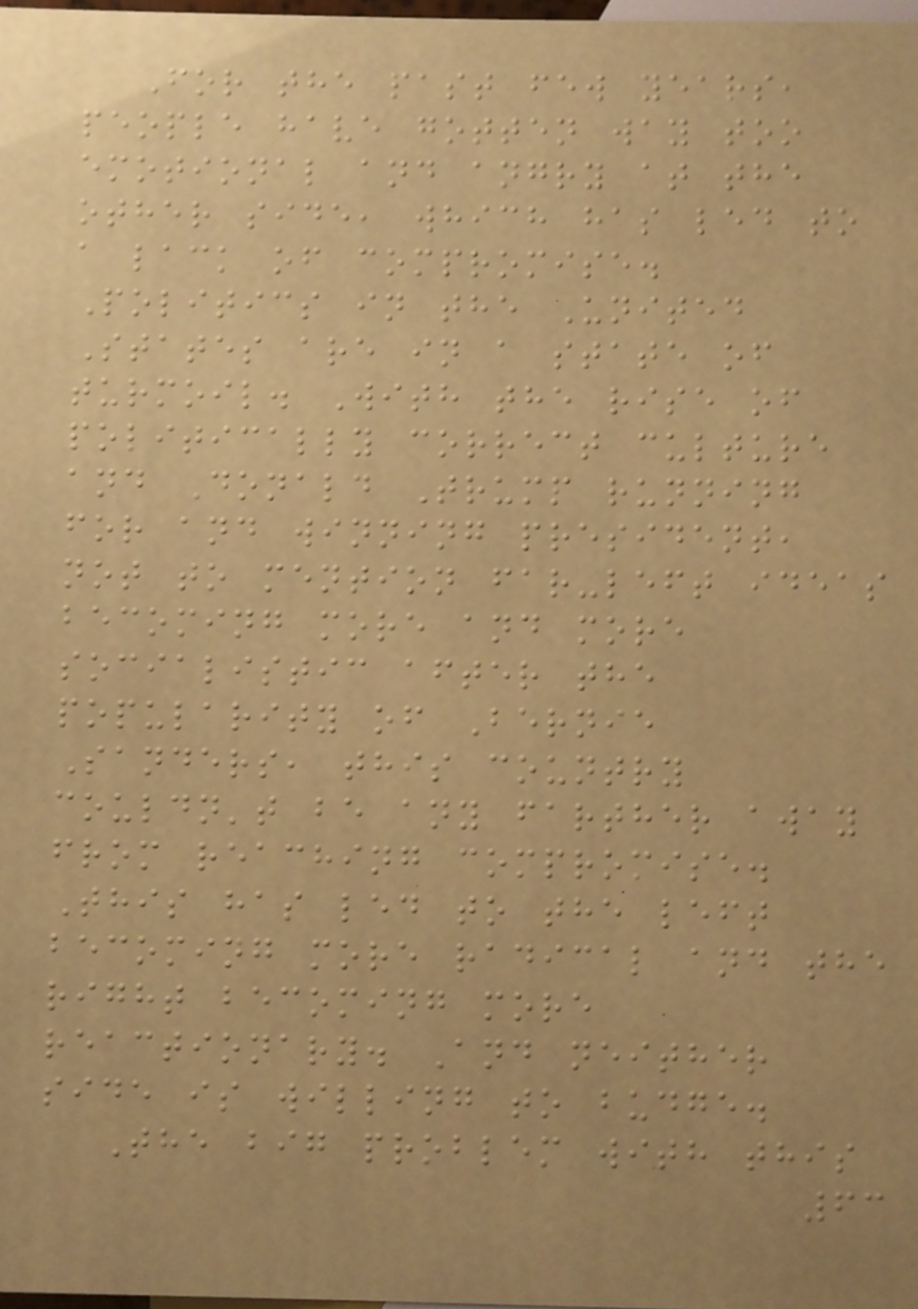For the past few years,
people have gotten way too
emotional and angry at the
other side, which has led to
a lack of compromise.
Politics in the United
States are in a state of
turmoil. With the rise of
politically correct culture
and Donald Trump running
for and winning president,
not to mention far-left ideas
becoming more and more
socialistic after the
popularity of Bernie
Sanders, this country
couldn't be any farther away
from reaching compromise.
This has led to the left
becoming more radical and the
right becoming more
reactionary. And neither
side is willing to budge.
The big problem with this
63
